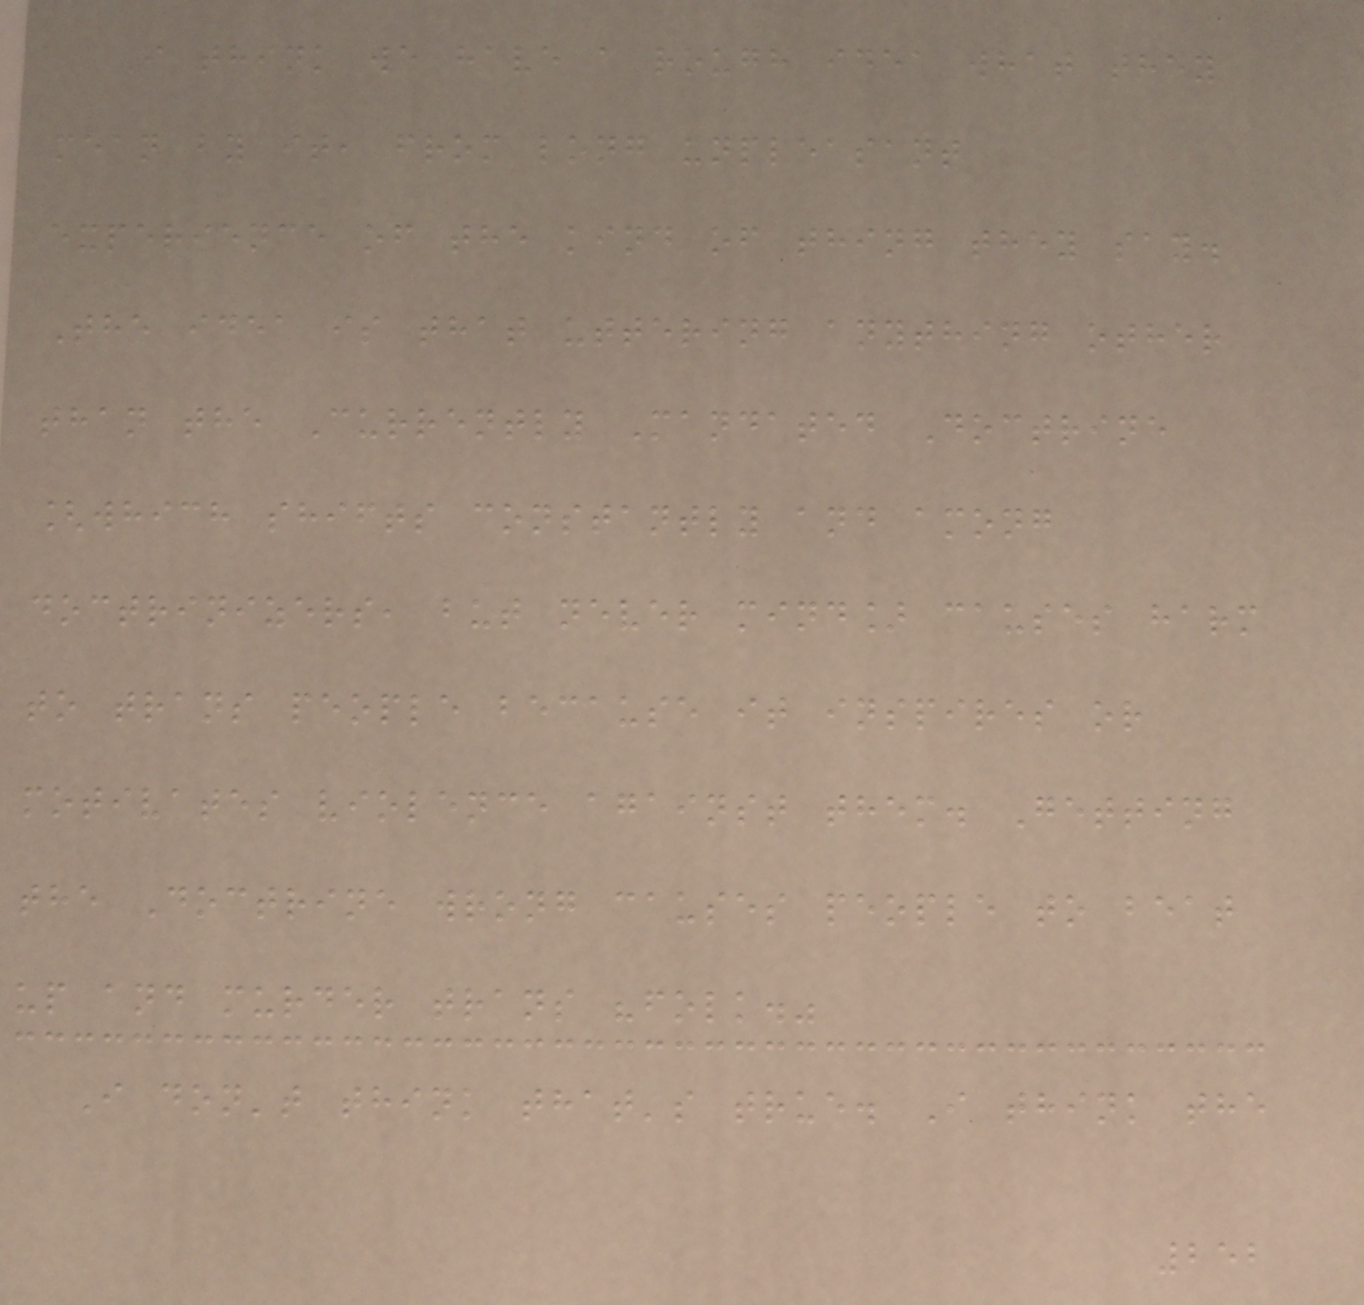I think we have a rough idea what they
mean by it, from long unpleasant
experience of the kind of thing they say.
The idea is that uttering anything other
than the Currently Mandated Doctrine
[which shifts constantly and among
doctrinizers, but never mind] causes harm
to trans people because it inspires or
motivates violence against them. Getting
the Doctrine wrong causes people to beat
up and murder trans "folk."
I don't think that's true. I think the
252
